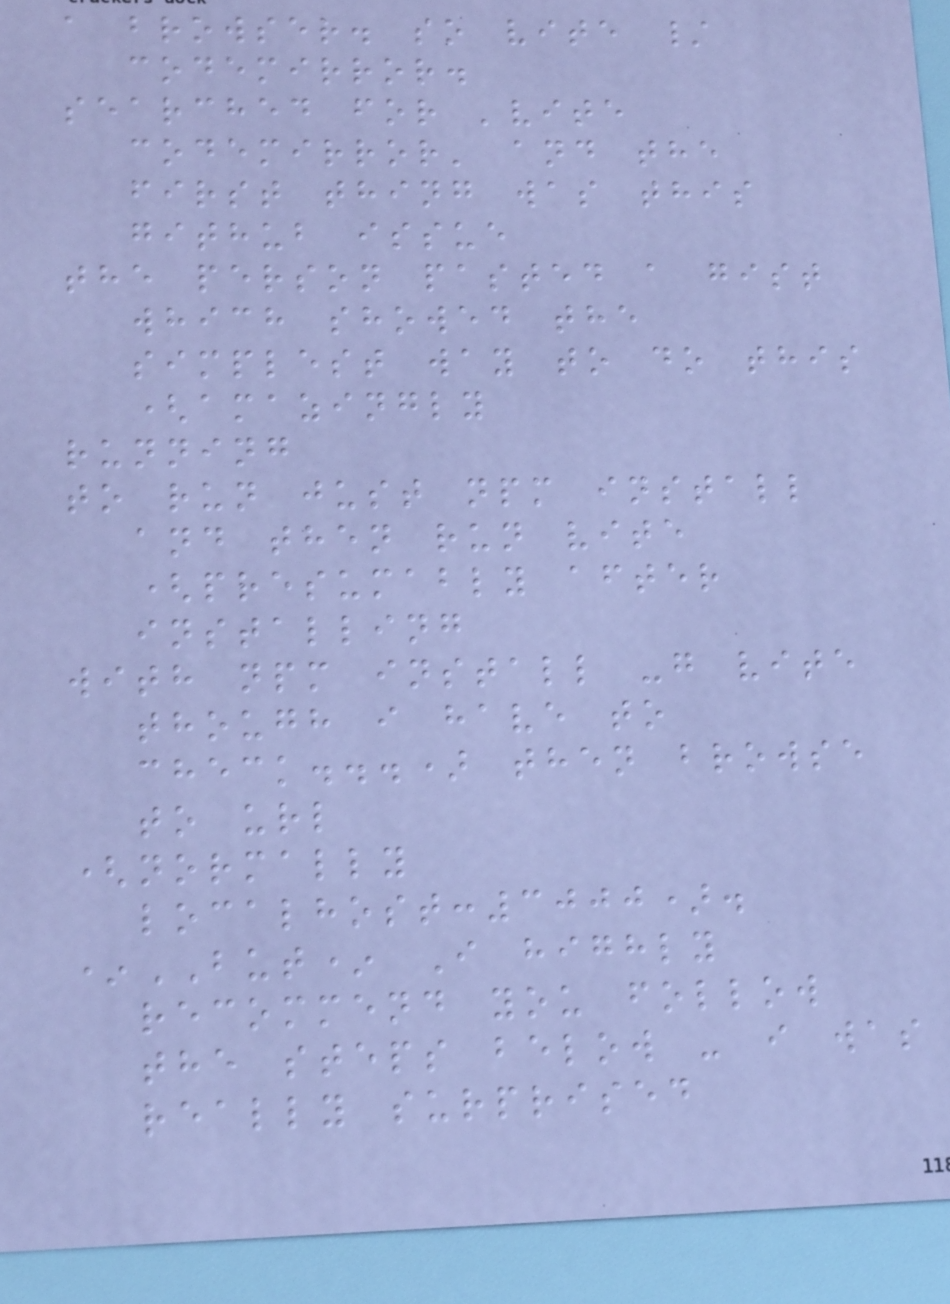a browser. so vite /
codemirror.
searched for 'vite
codemirror' and the
first thing was this
github issue
the person pasted a gist
which showed the
simplest way to do this
(amazingly
running
to run just npm install
and then run vite
(presumably after
installing
with npm install -g vite
though i have to
check...) then browse
to url
(normally
localhost:3000).
*BUT* I highly
recommend you follow
the steps below - i was
really surprised
